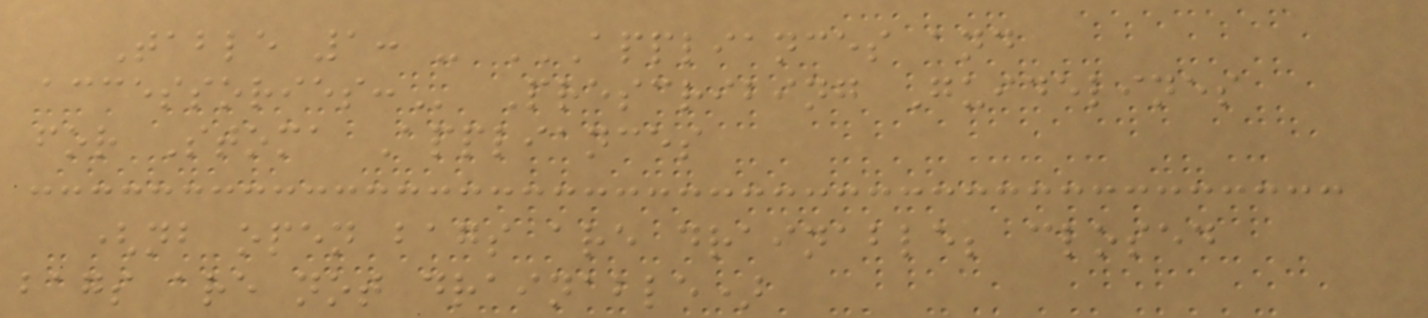Table 1: - APPLIANCES AND
ACCESSORIES: Prescribing Guidelines
for Stoma Appliances
(nb open bags are drainable; closed
bags are not drainable)
